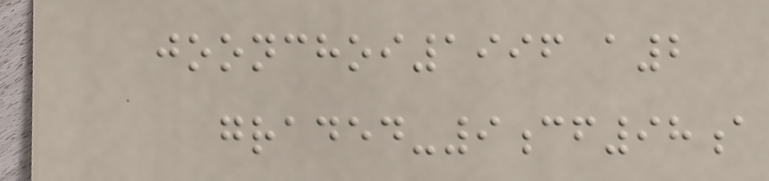joonchoi1996 a2
graded-9cf98a
